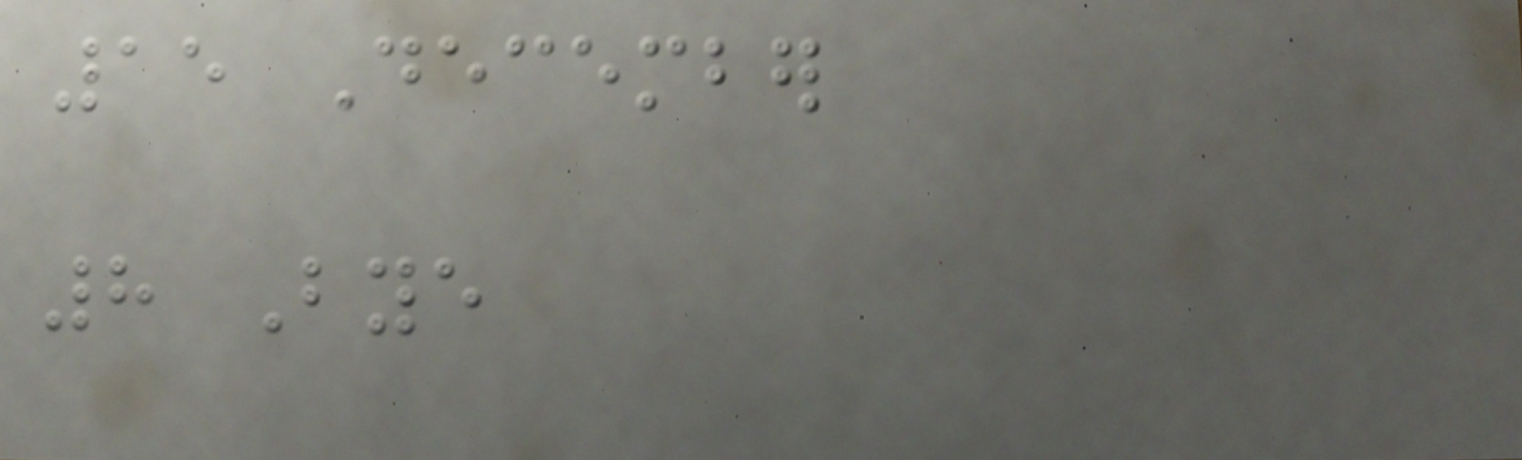15 December
8 Bye
